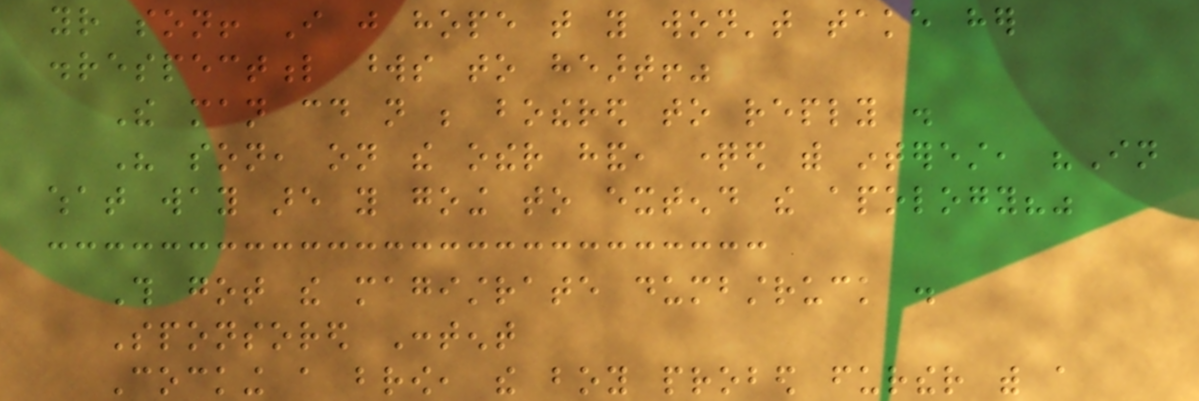your son! I just hope that you won't take her
disrespectful words to heart!"
The man could not be bothered to reply .
His son, on the other hand, questioned with interest, "In
what way are you going to extend the apology?"
This got the magistrate dumbstruck .
Sponsored Content
Cocking a brow, the boy probed further with a
